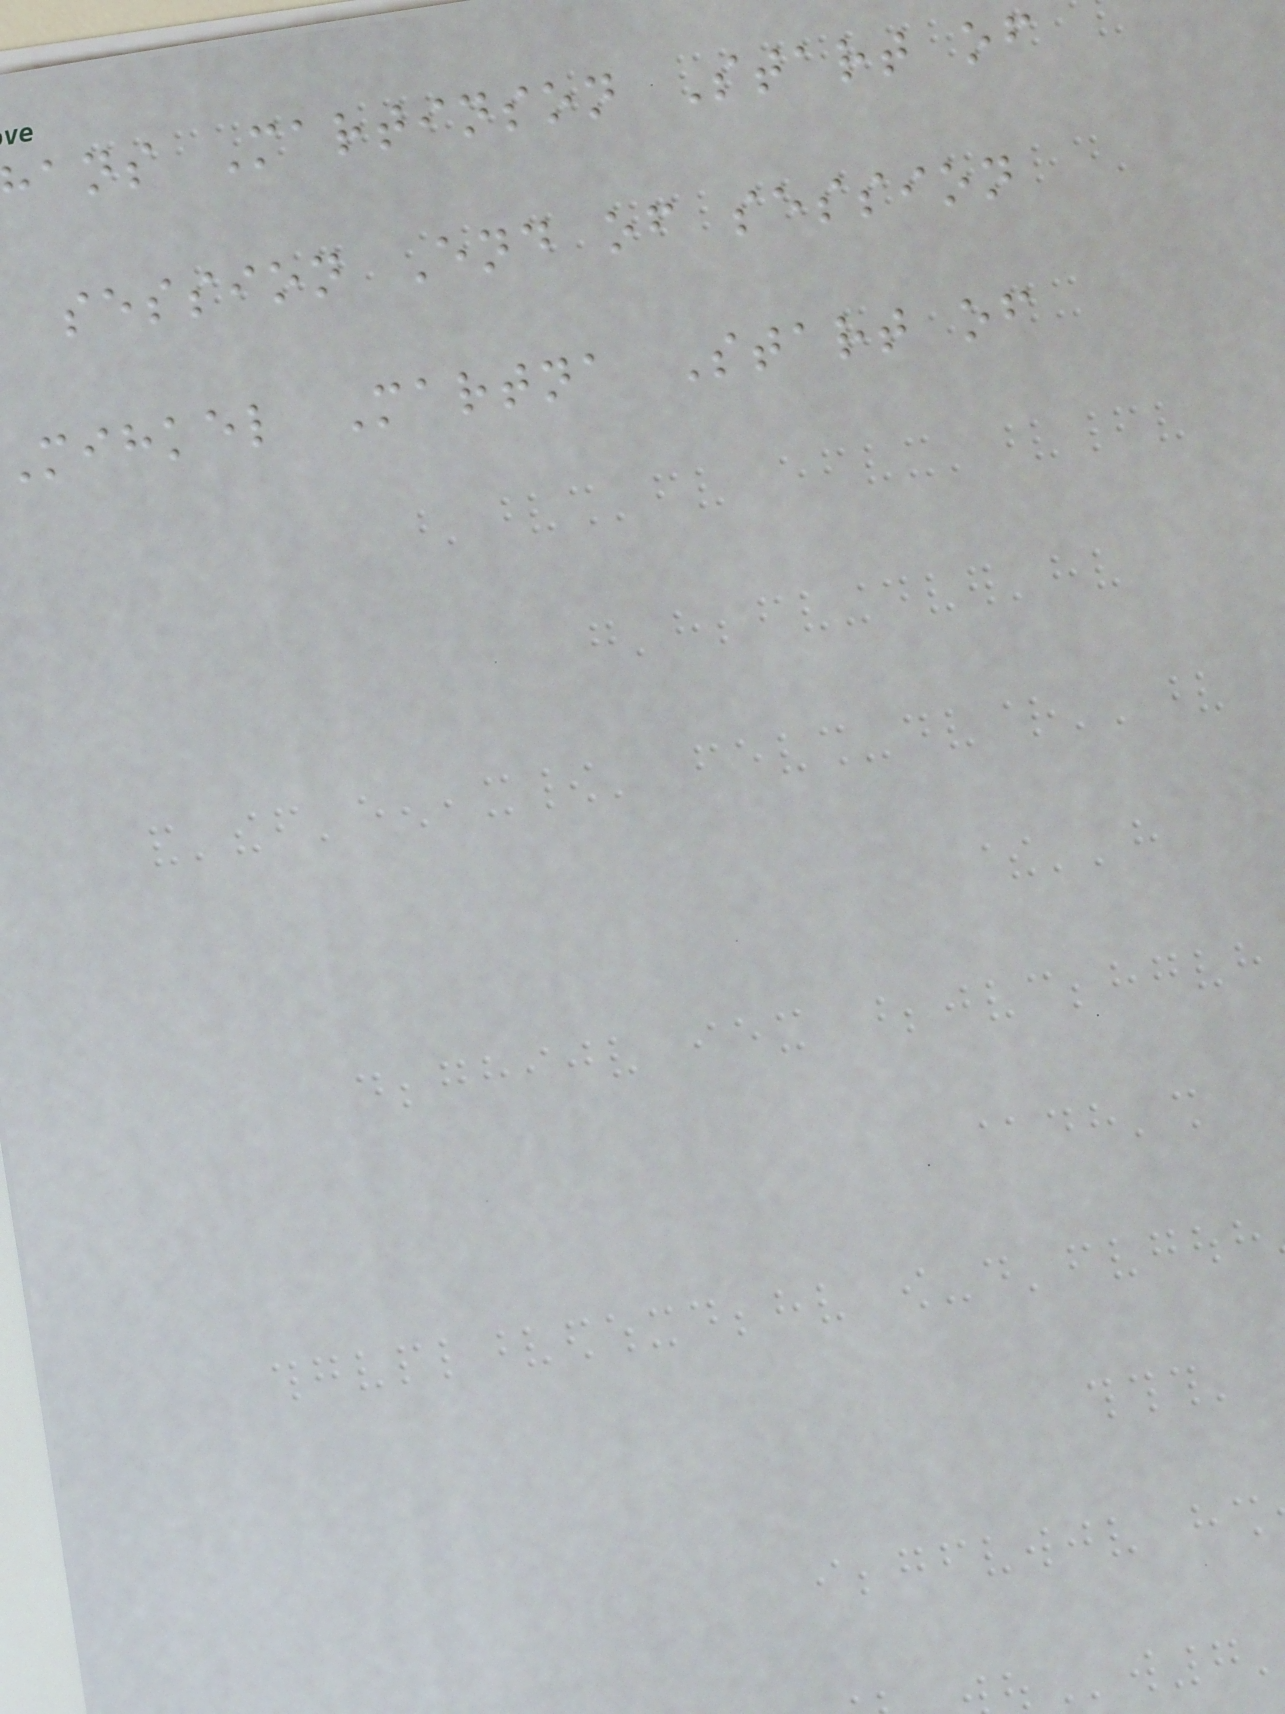ans Martinson Start of
session End of session
mihkel Martna Start of
